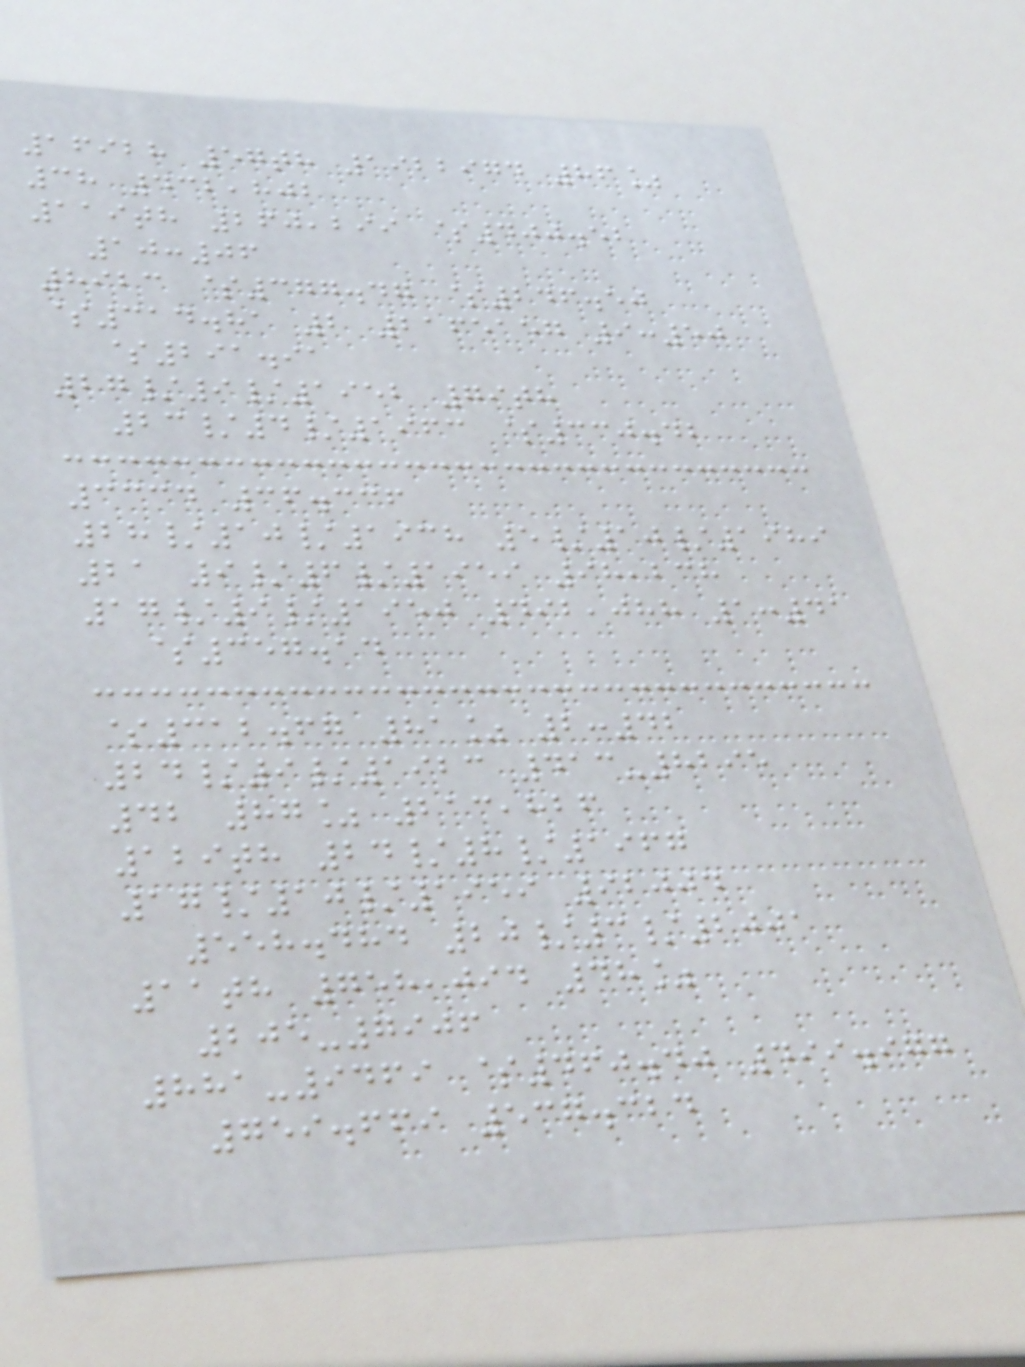16928 57th 1922974 86%
38 432,802
119th 260,299 $400.52
10:06
8923 $377.47 $246.50
$314.81 2 2165157 9:50
$291.91
27/9/1952 79th
23/4/1963 $330.42
3334 36.336
28/10/1938 5/10/1989
21 9/6/1959 98,238
17/9/1950 492,088 1:41
$357.14
$312.67 81% 2:42
24/9/1923 413-8295
42 87% 213,826
129th 24/8/1967
17/10/1959 92004
558.484 20/3/2001
11th 758,094 48%
205-7906
881-9469 $460.40 499.977
759.669 537.324
